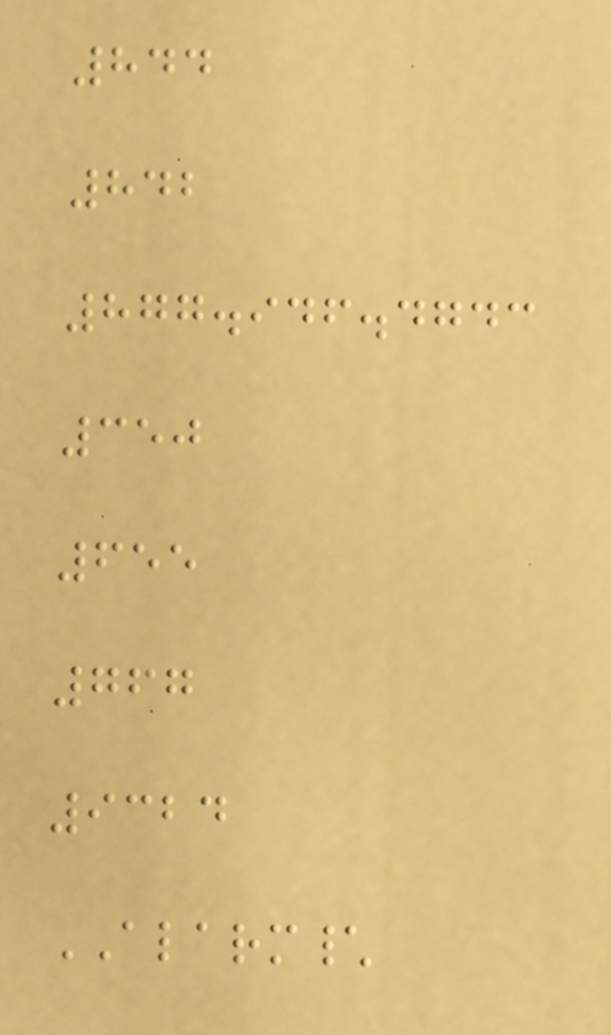844
842
877.946.4743
350
655
767
9324
ALARM\
